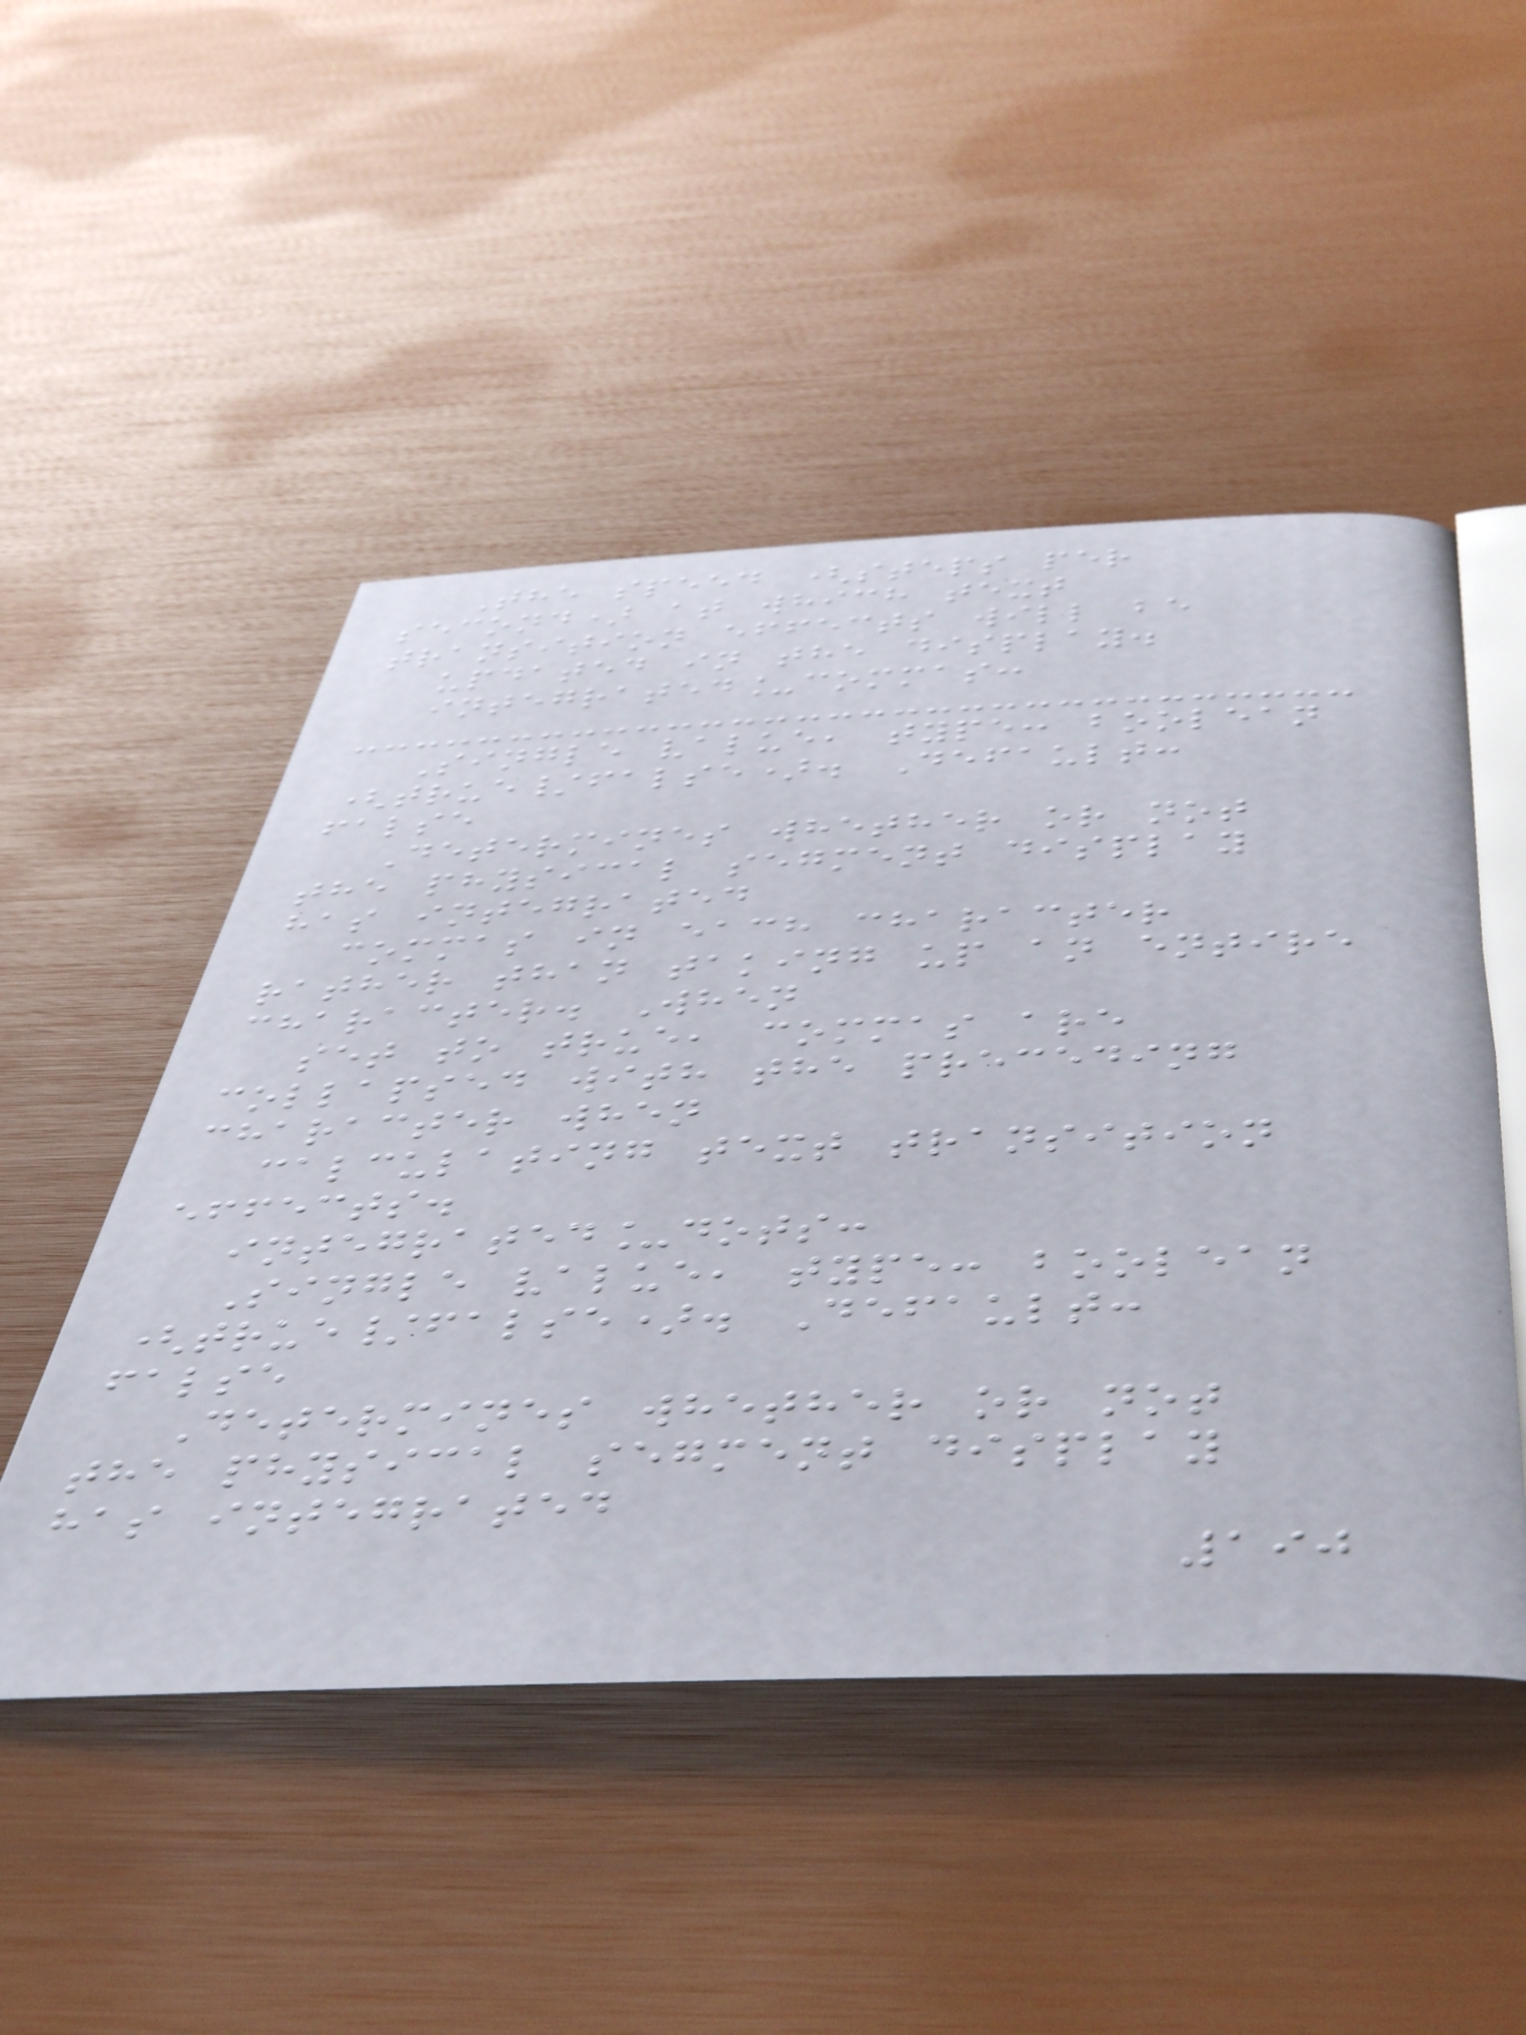The speed (steps per
second) at which text
transition effects will be
updated in the display.
integrated_commas:
Single value, type: boolean
(true/false). Default:
false
Determines whether or not
the physical segment display
has integrated
commas in each character
rather than taking up an entire
character. When
set to true, commas are
collapsed with the preceding
character when
calculating text transition
effects.
integrated_dots:
Single value, type: boolean
(true/false). Default:
false
Determines whether or not
the physical segment display
has integrated
190
